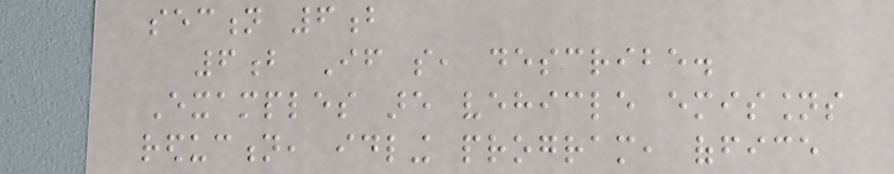section 6b
6b If so, describe.
Examples are vehicle emissions
reduction, idling program, office
